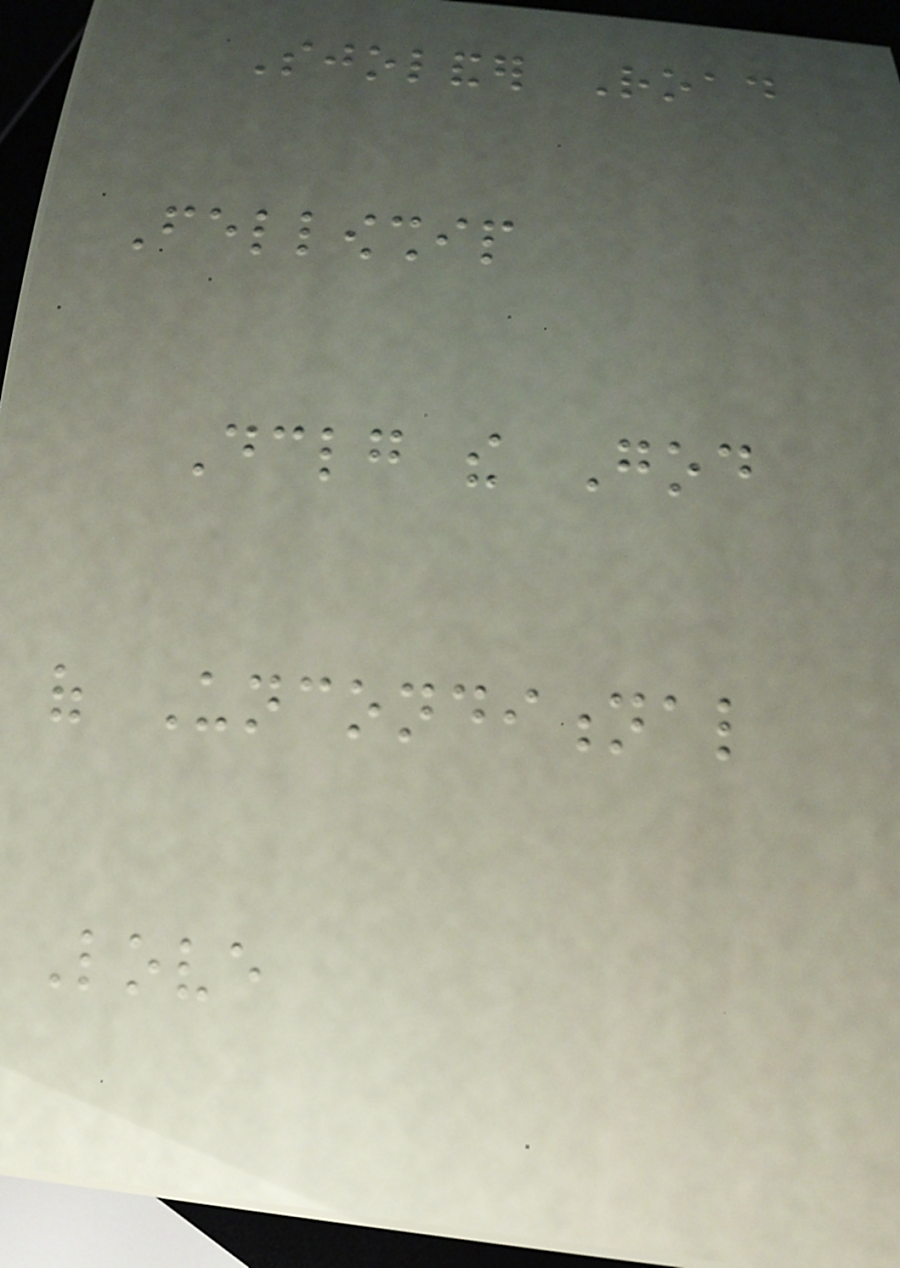Sjolander Road
Fellowship
Declaring the God
of Unconditional
Love
